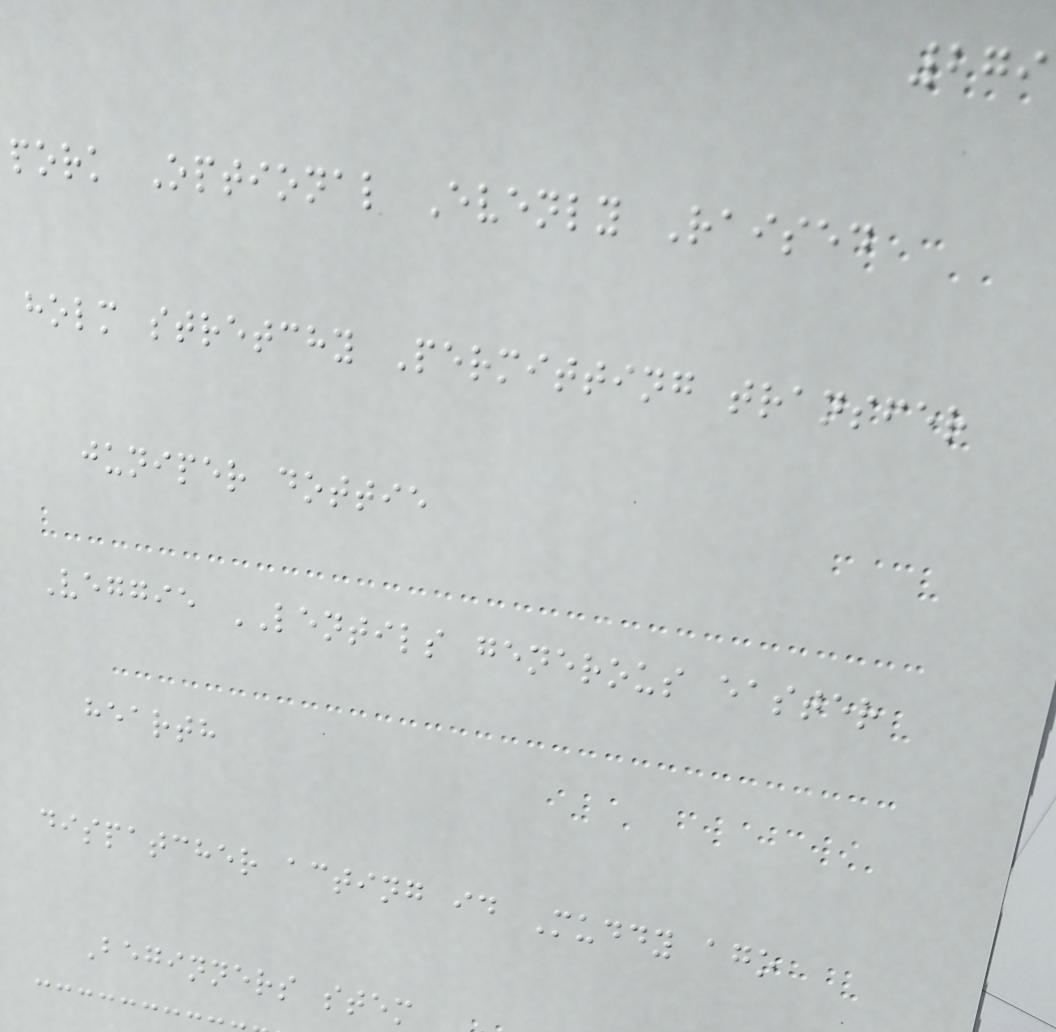279
pork Optional Evenly Raised
holm stretchy Permitting transfer
juniper dottie
Veggie LENTILS generous easter
hearth
dispatcher acting id Muddy ago
Beginners stem
